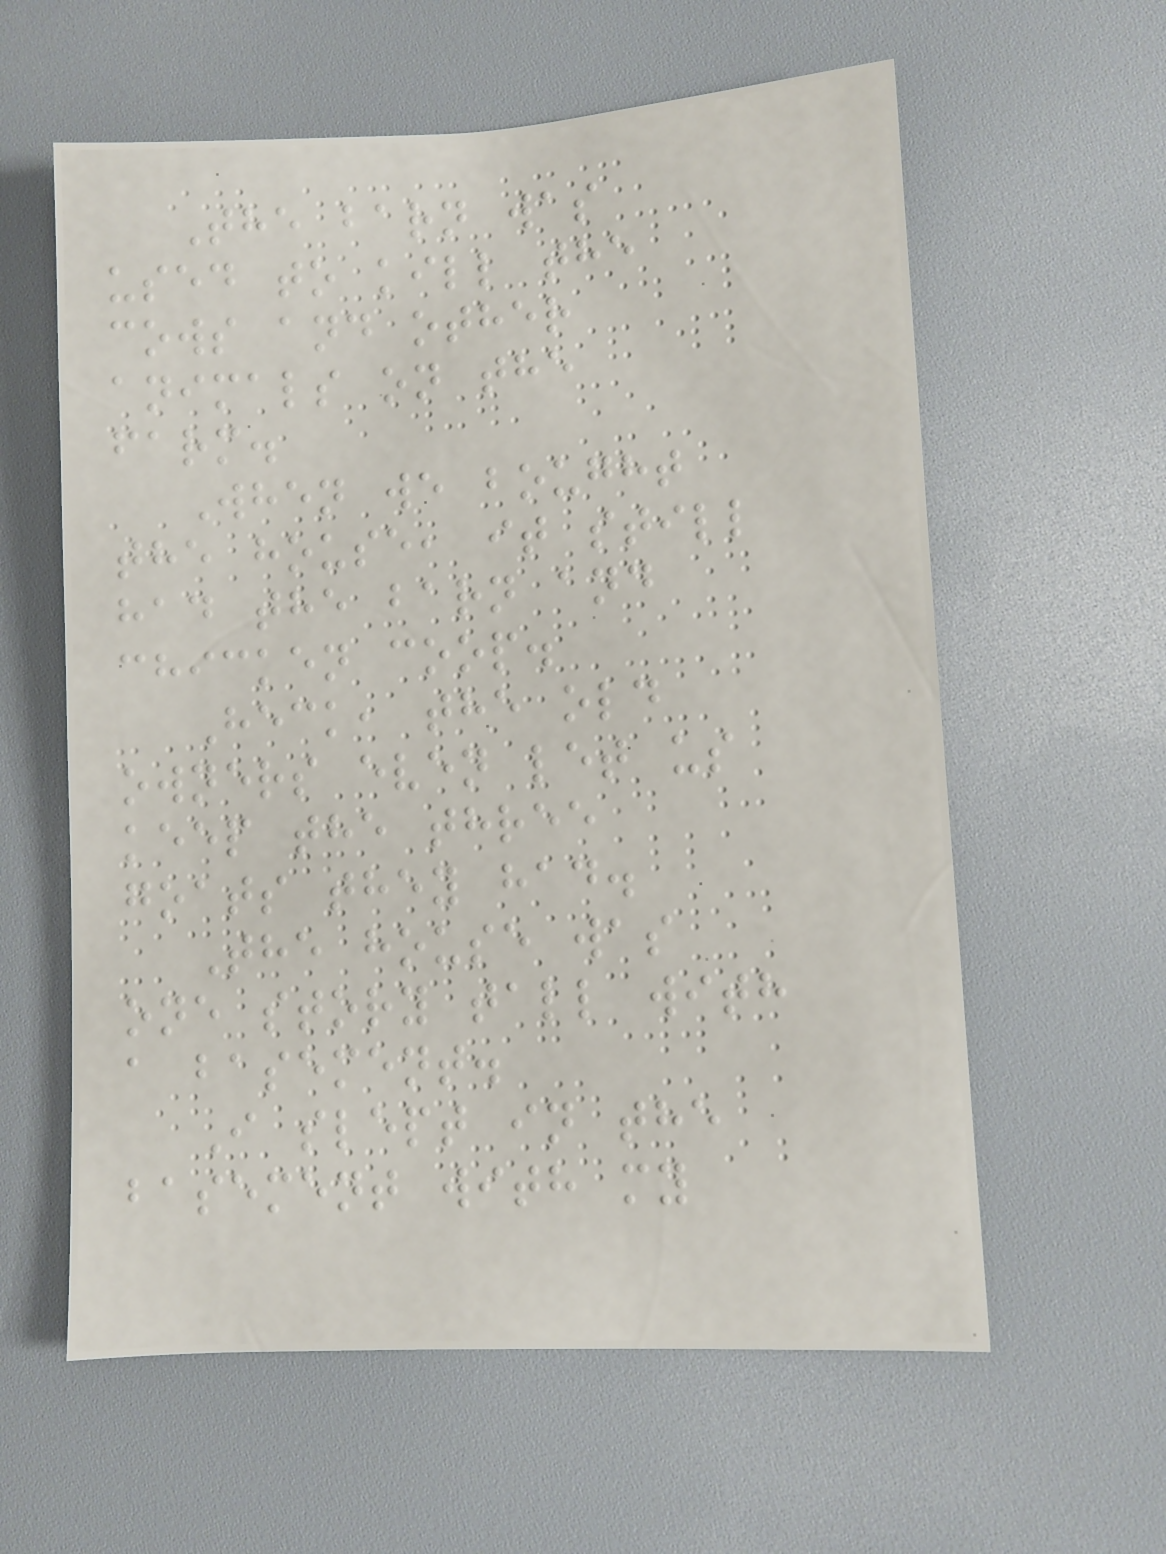The barn was
used to kill the
cows and other
animals on the
farm.
When we bought
the house, it still
had the barn and
chicken coop.
Heck, the old
owners even let us
keep the three
goats they had.
The house was
one story tall with
a basement.
I slept in the
basement with my
